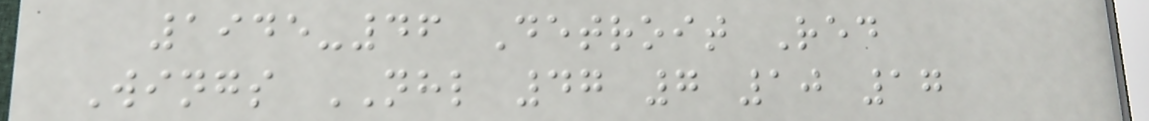1945-46 Detroit Red
Wings NHL 47 7 10 17
